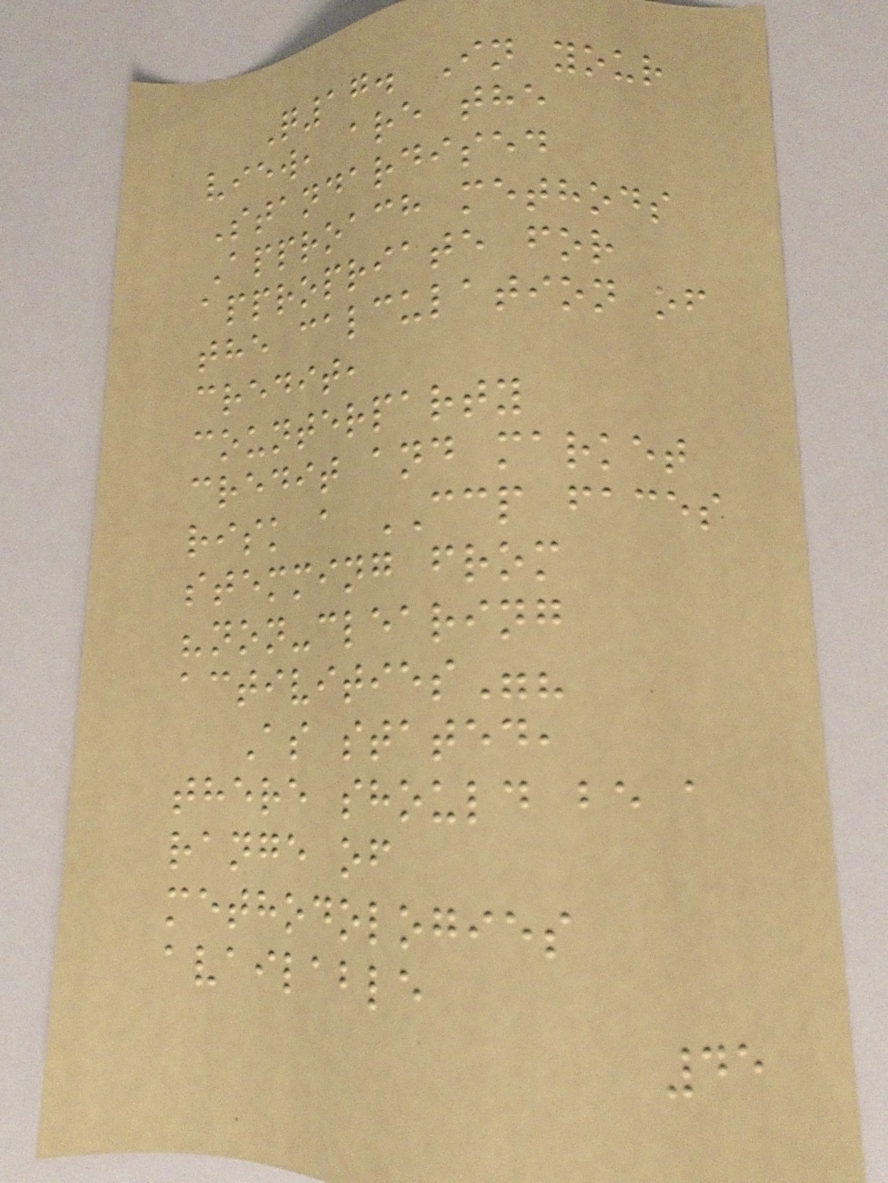Q17. In your
view, are the
Standardised
Approach methods
appropriate for
the calculation of
credit,
counterparty
credit and market
risk a CCP faces
stemming from
"non-clearing
activities"?
As stated,
there should be a
range of
methodologies
available
45
